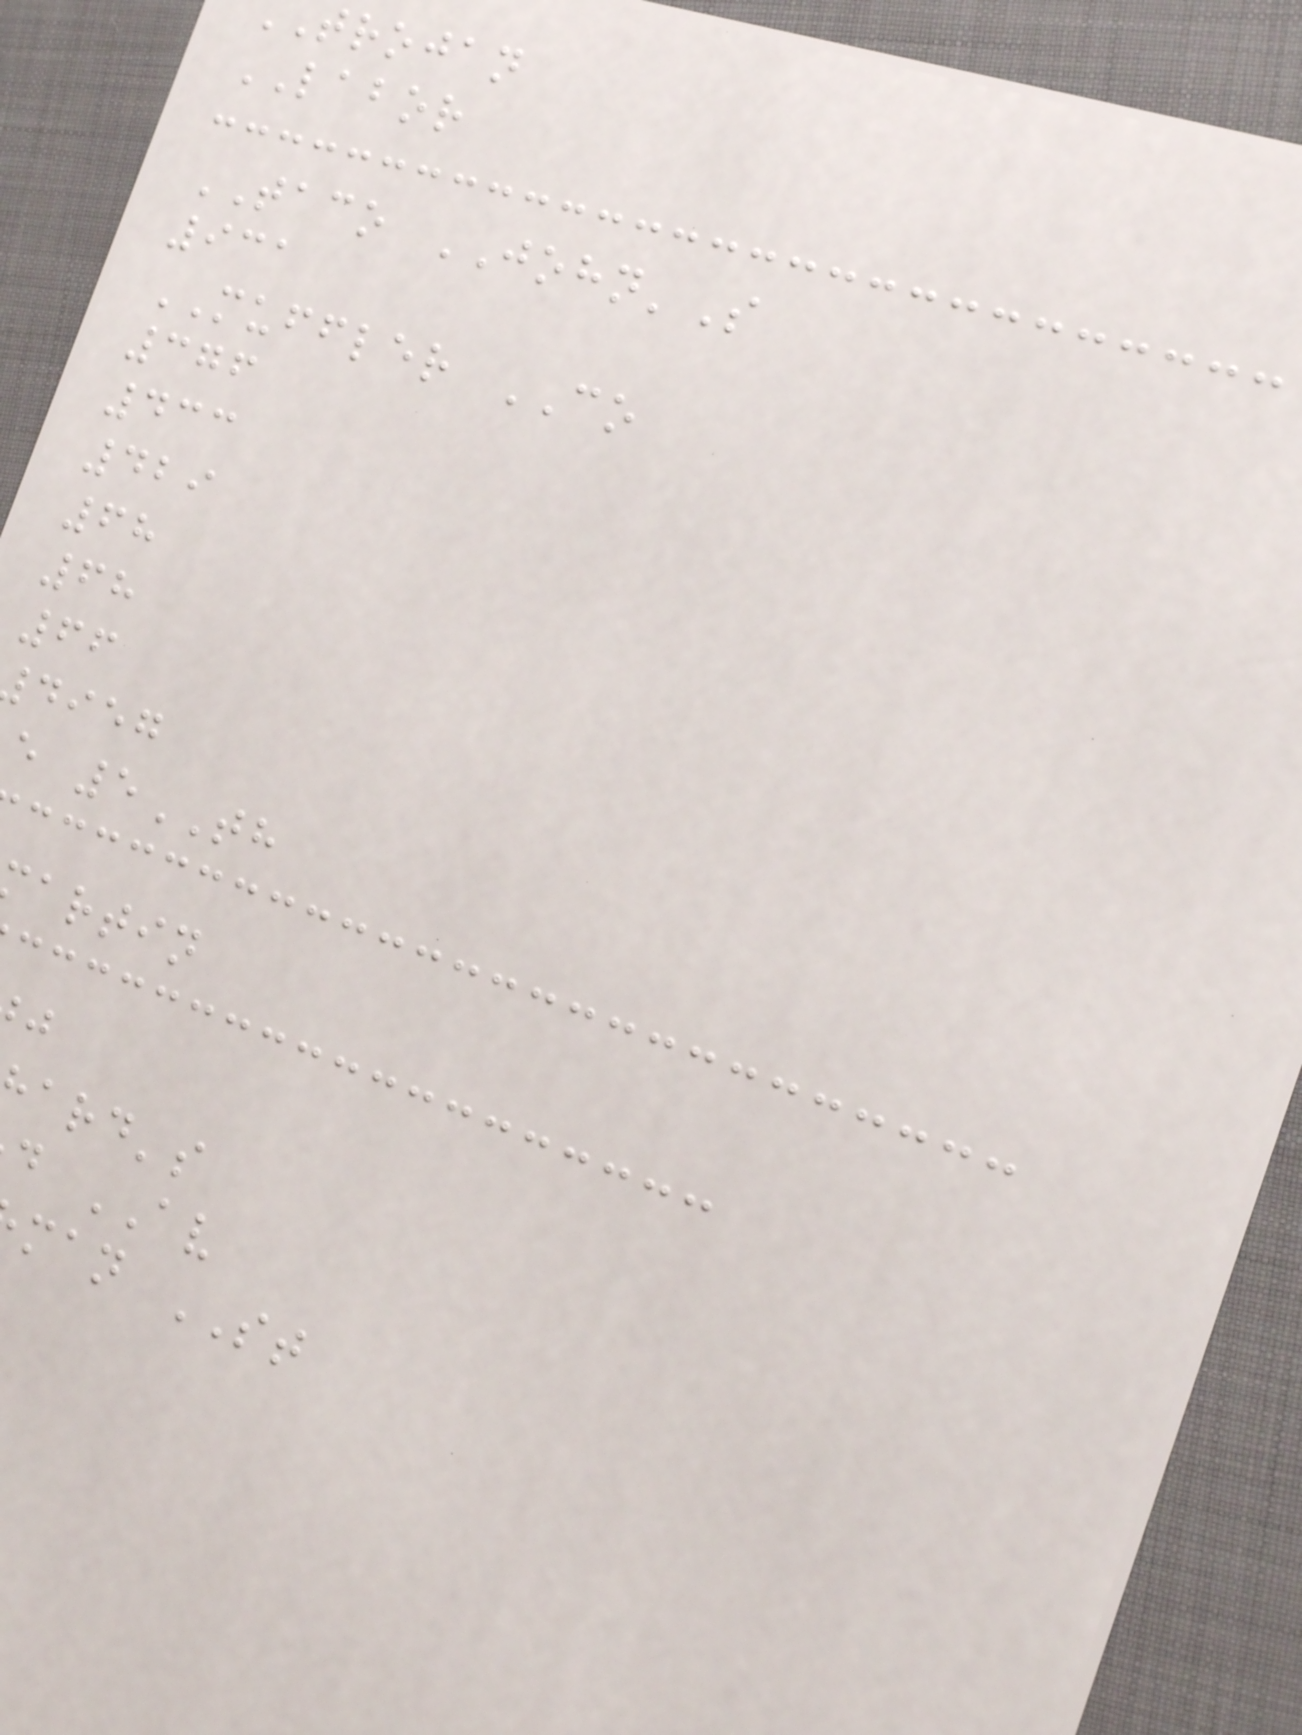trojan
LABOR
TACO JOHN'S
931
MUFFLER CO
376
433
429
68
68
66
dieg
e 5TH
artin
ard's
d AV
man ST
